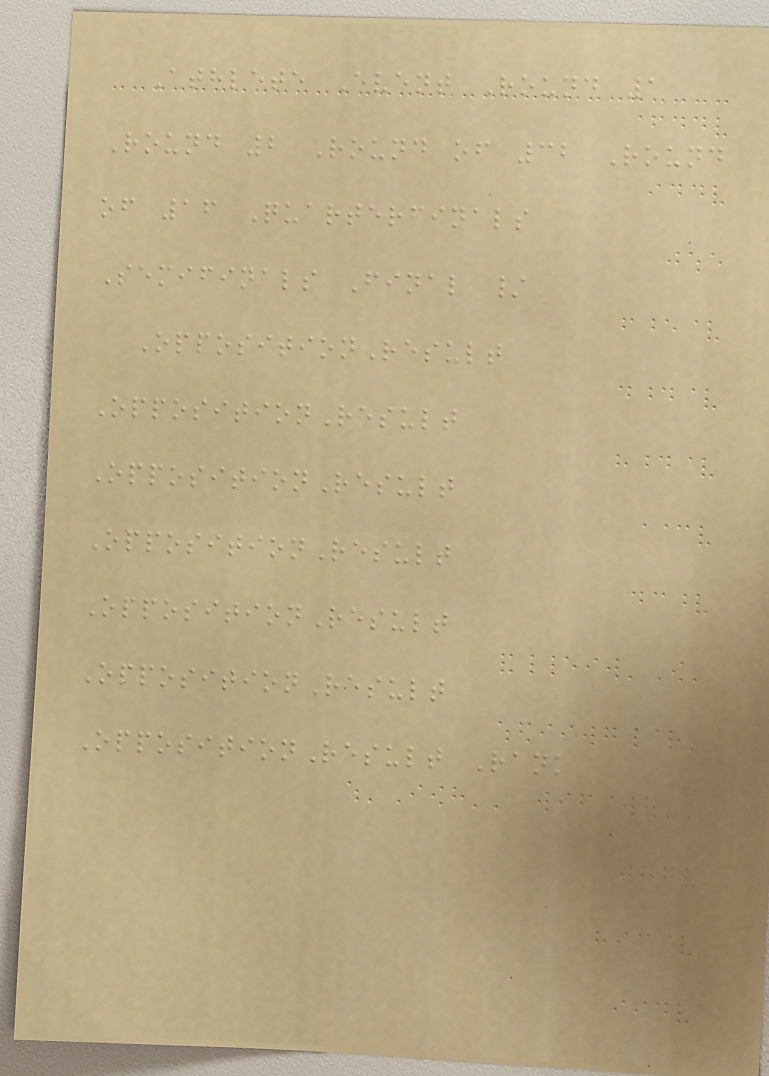Athlete Event Round 1
Round 2 Round of 32 Round
of 16 Quarterfinals
Semifinals Final /
OppositionResult
OppositionResult
OppositionResult
OppositionResult
OppositionResult
OppositionResult
OppositionResult Rank
